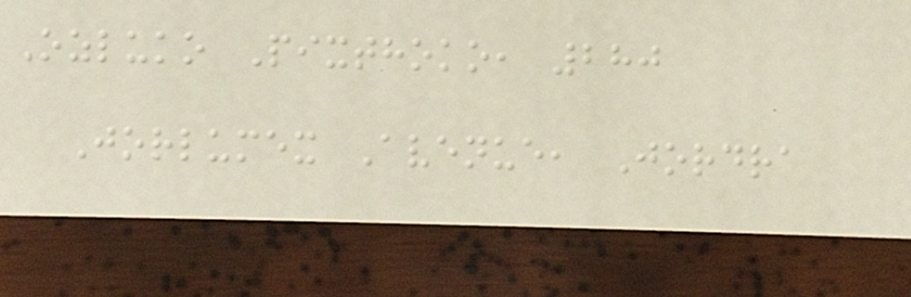Ozluko Pixthoko, 280
Jorlumex Avenue, Jordra
